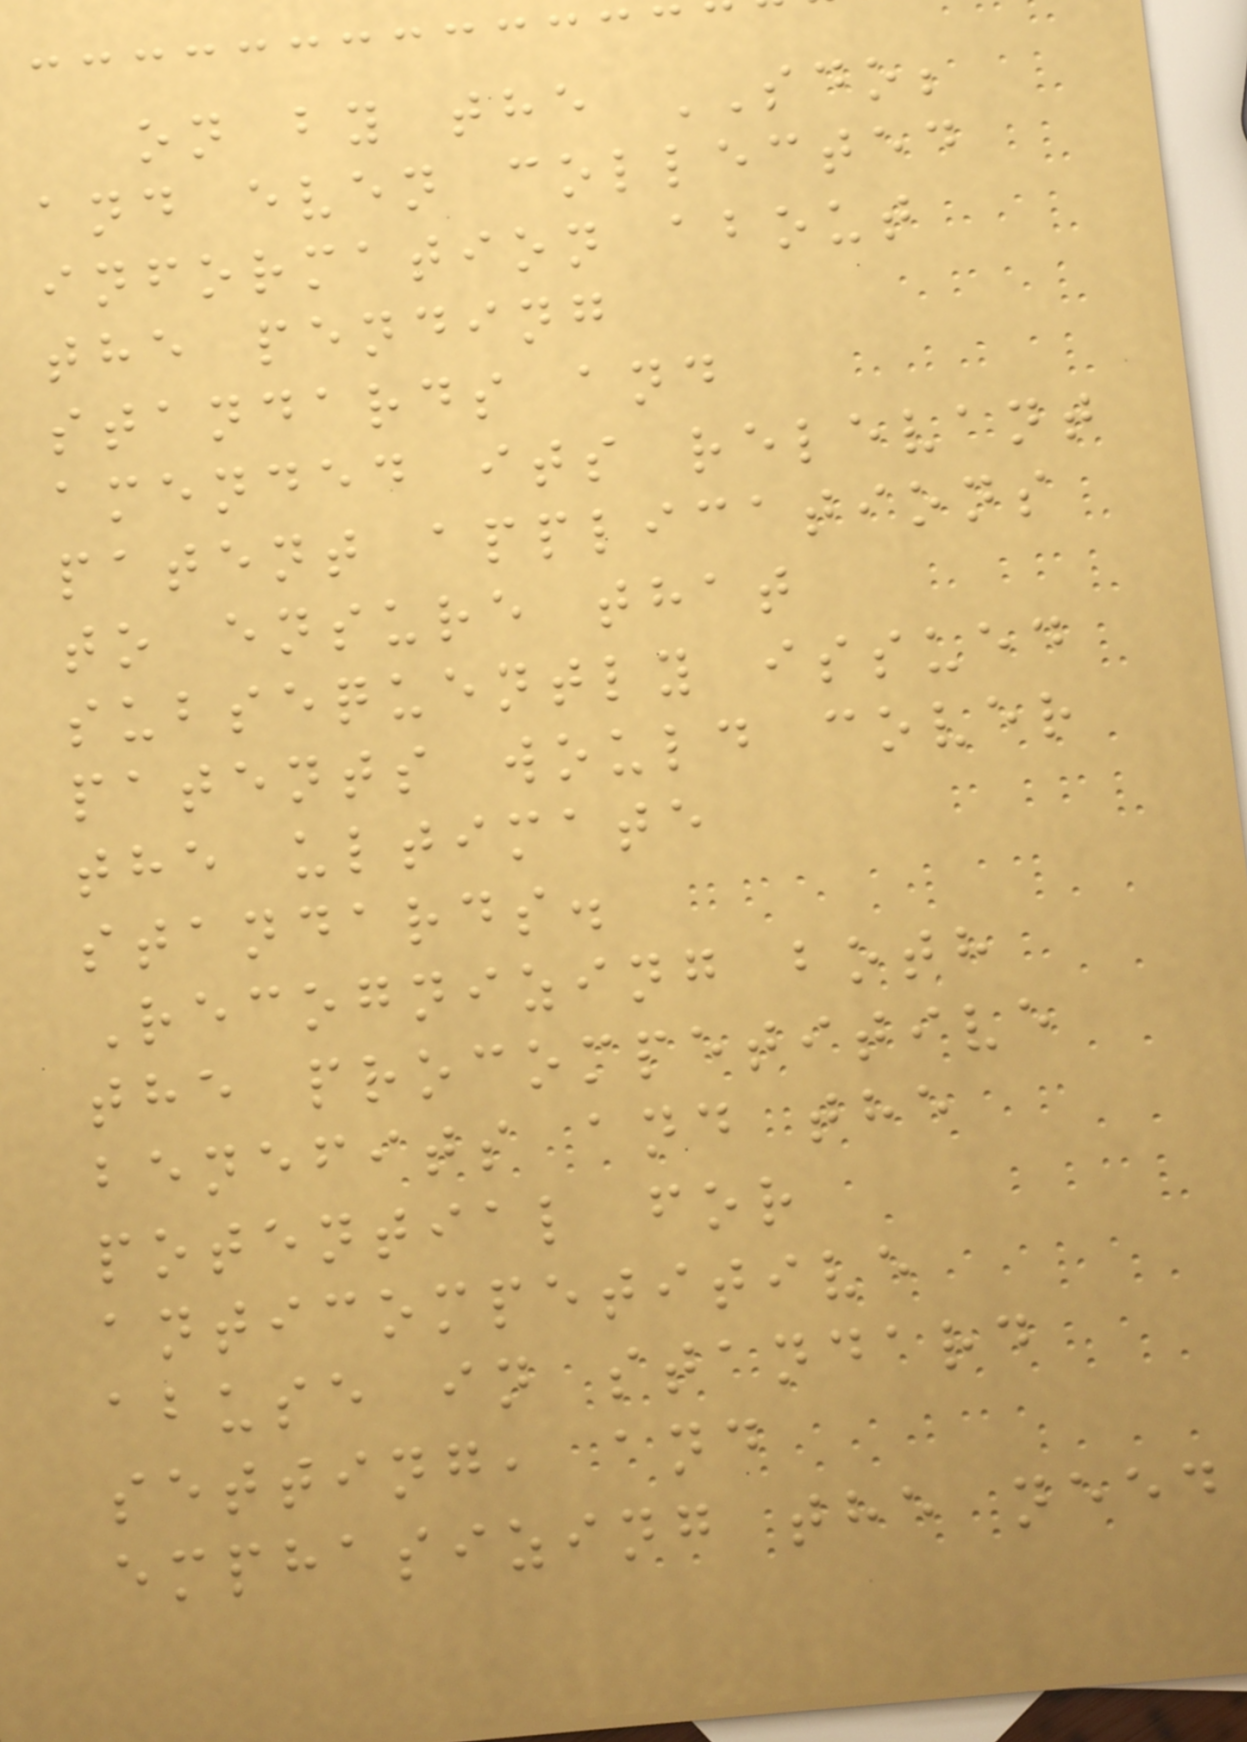on by the SDO;
and even collected
information about
the pending
standards and
amended its relevant
patent applications
to ensure that
subsequently issued
patents would cover
the ultimate
standards.
Recognizing both
the procompetitive
benefits and the
potential for
anticompetitive
abuse in standard
setting, and
emphasizing the need
